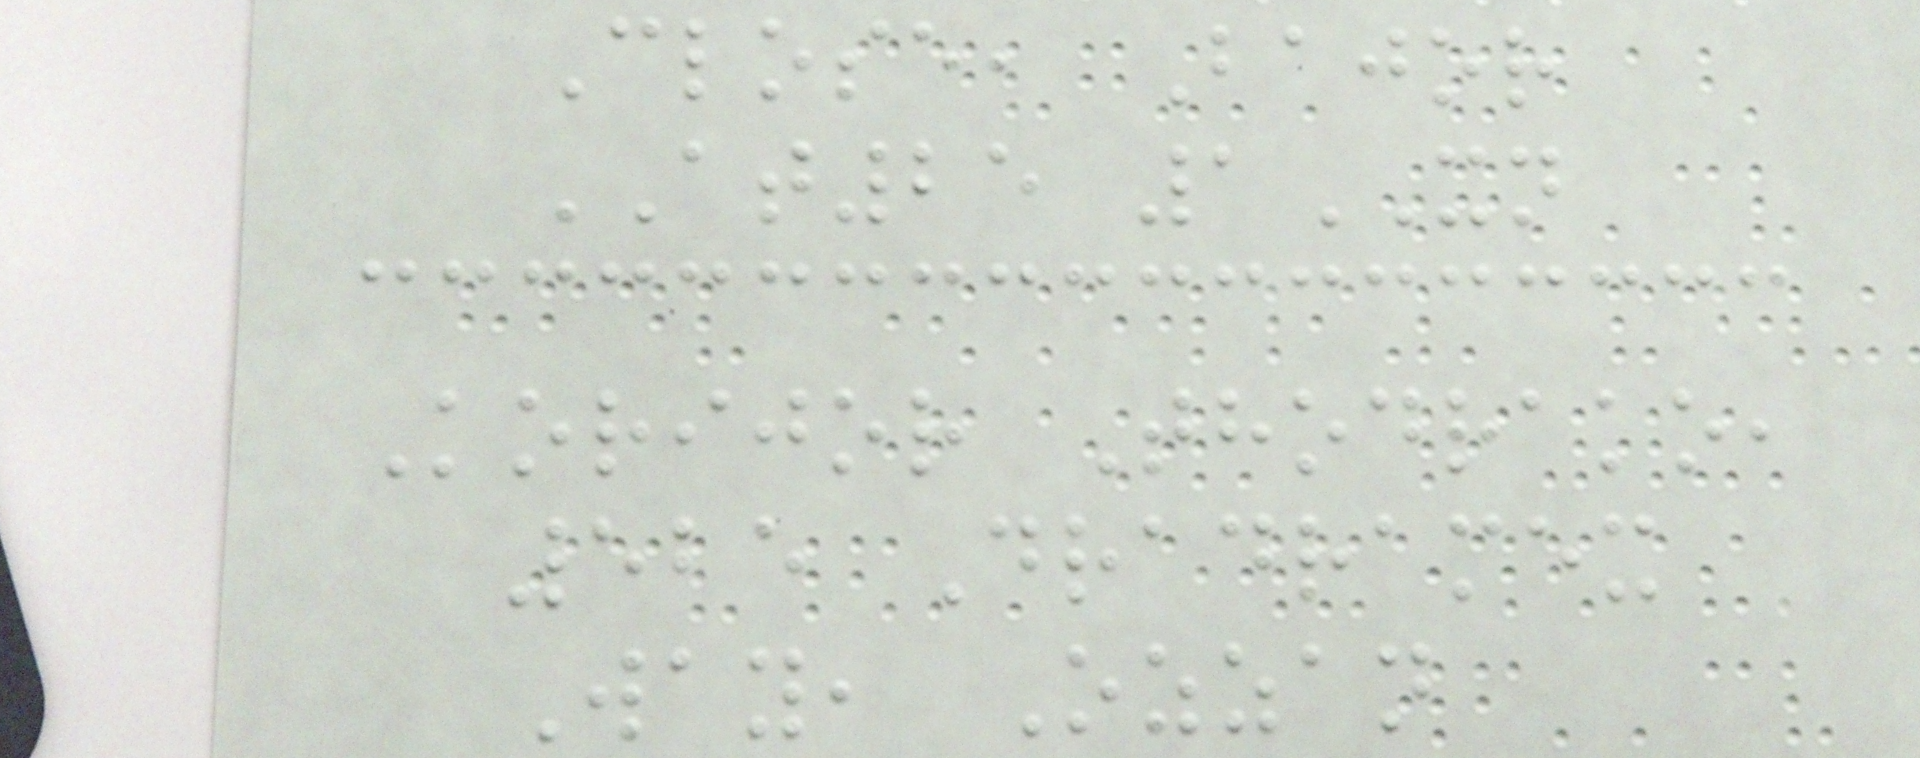Close, Bajor
AT25 1XN
Korijor Thodrako,
525 Dradramex
Way, Ozzan
